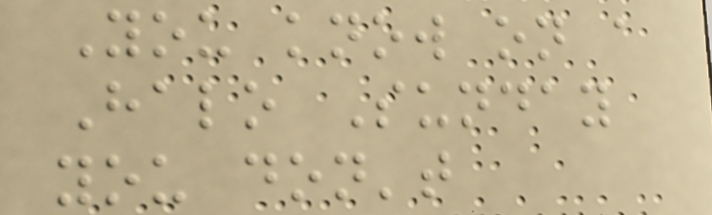You know on a
Halo Sunday
you don't
